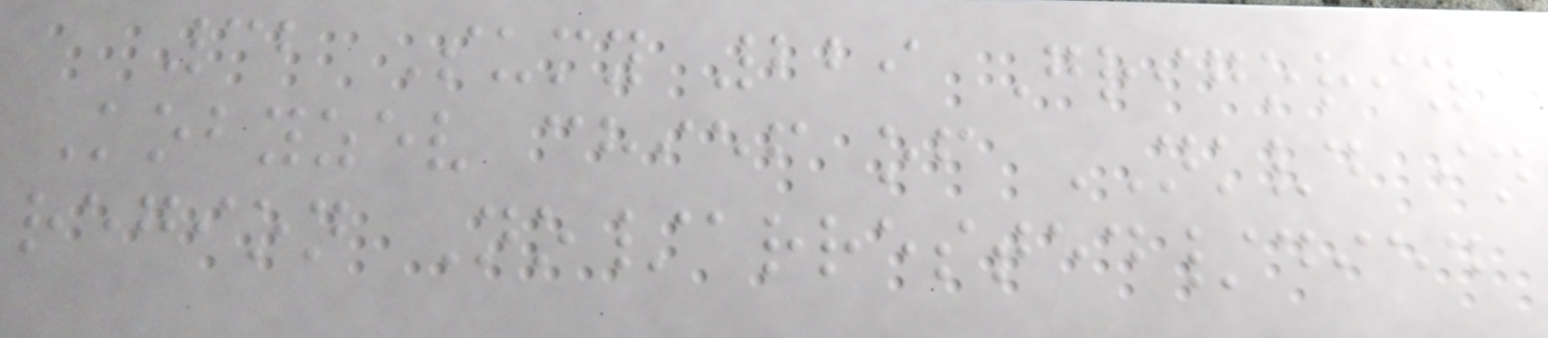32 Sumy 229 Grigoriy
Kobyzev chief of NKVD in
region No/arrested/died
